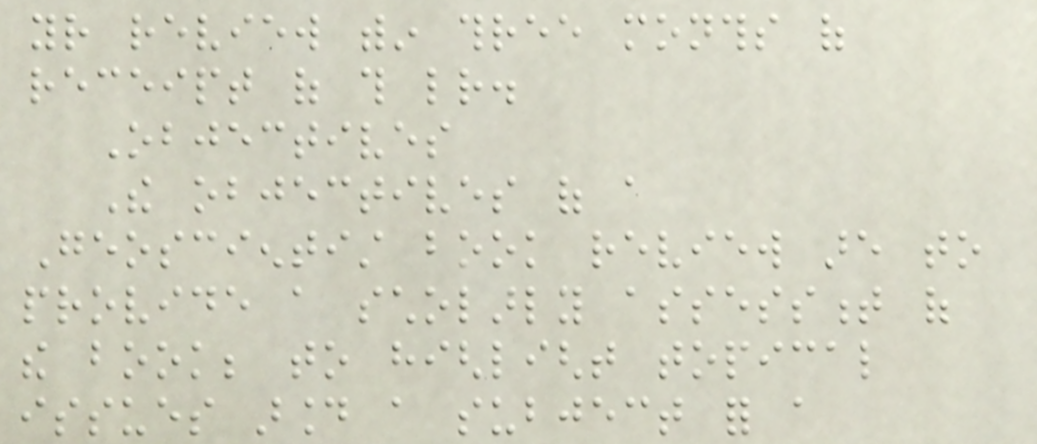your review within three months of
receipt of this letter.
Objectives
The objectives of a
Geoscientist book review are to
provide a scholarly assessment of
the book; to highlight topical
issues around a subject for a
